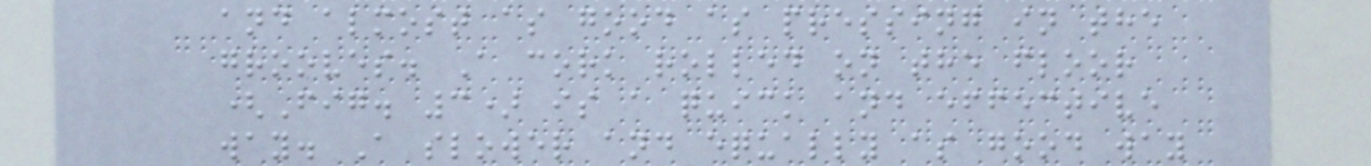and almost as good as pressing in the
grooves. A cork rolled on the floor
(Fig. 3) is a quick and effective
way. A slower and equally as good way
